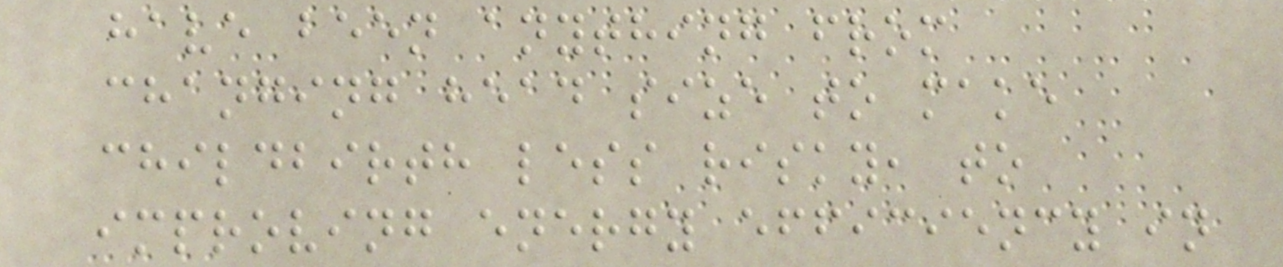have been anything from
changing head size to make
childbirth less risky, to
improving energy efficiency in
